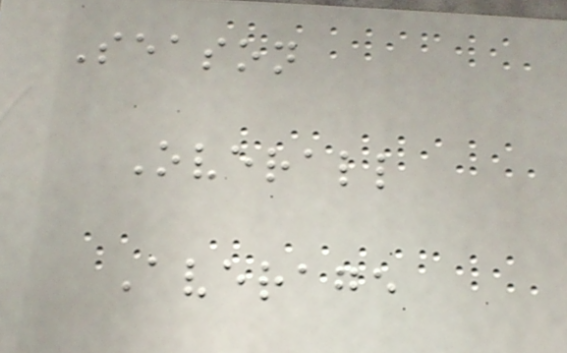Season
Overall
Average
